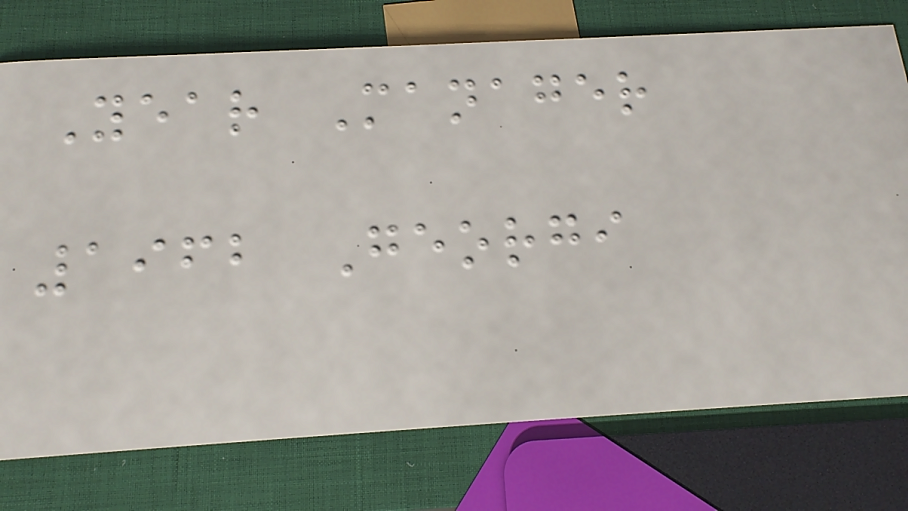Year Manager
1962 Georgi
